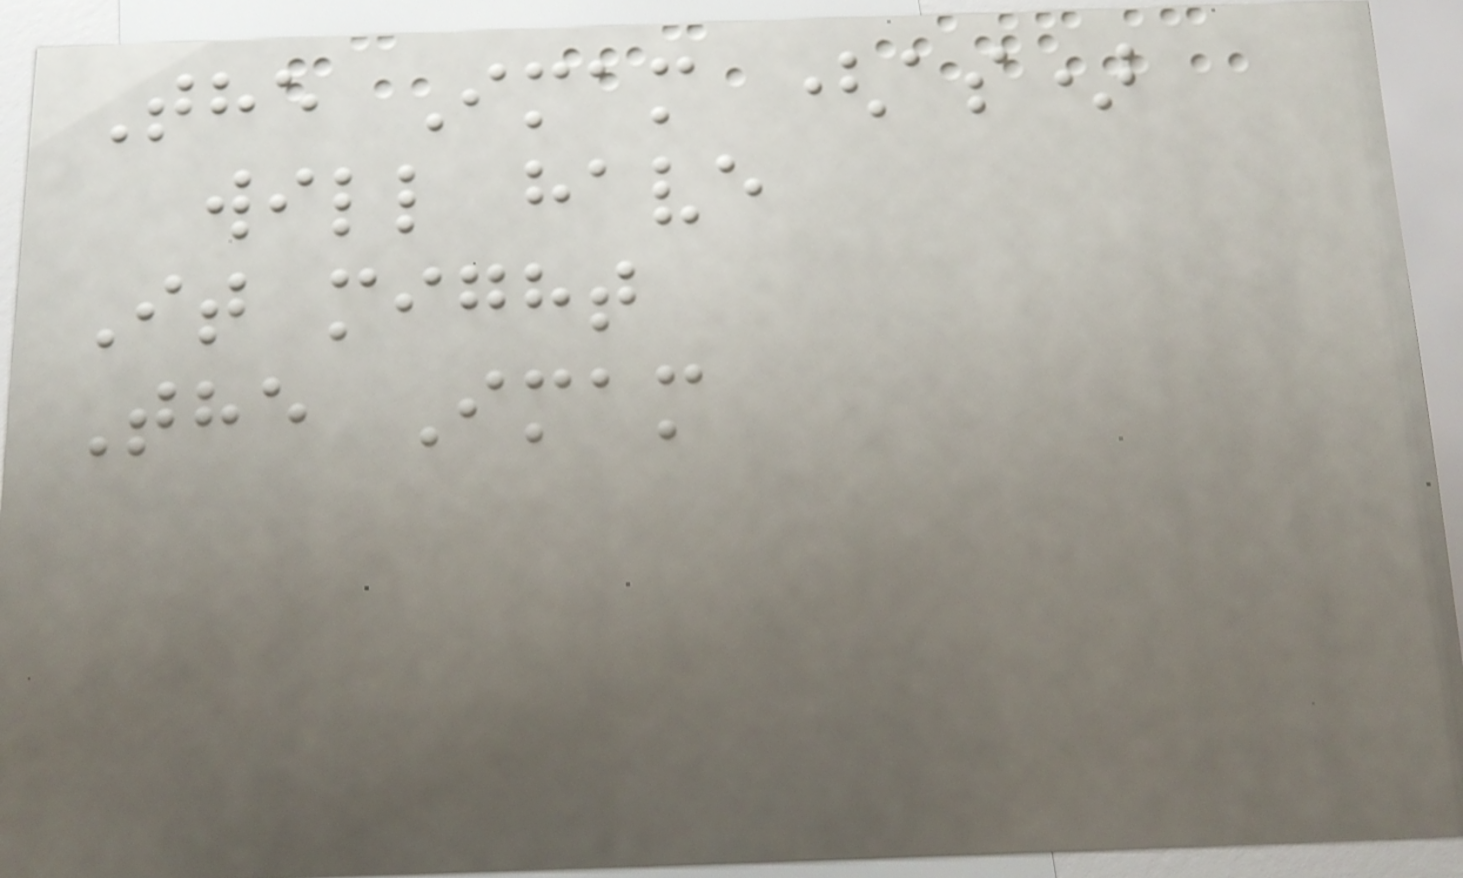The Imam (as)
will have
It might
The Imam
